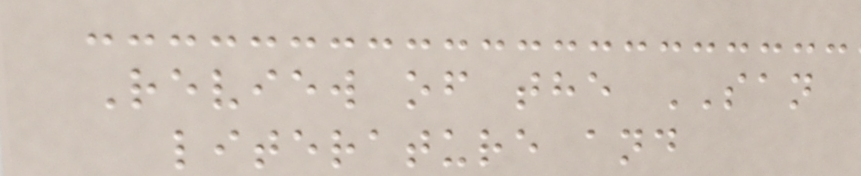Review of the SAN
literature and
